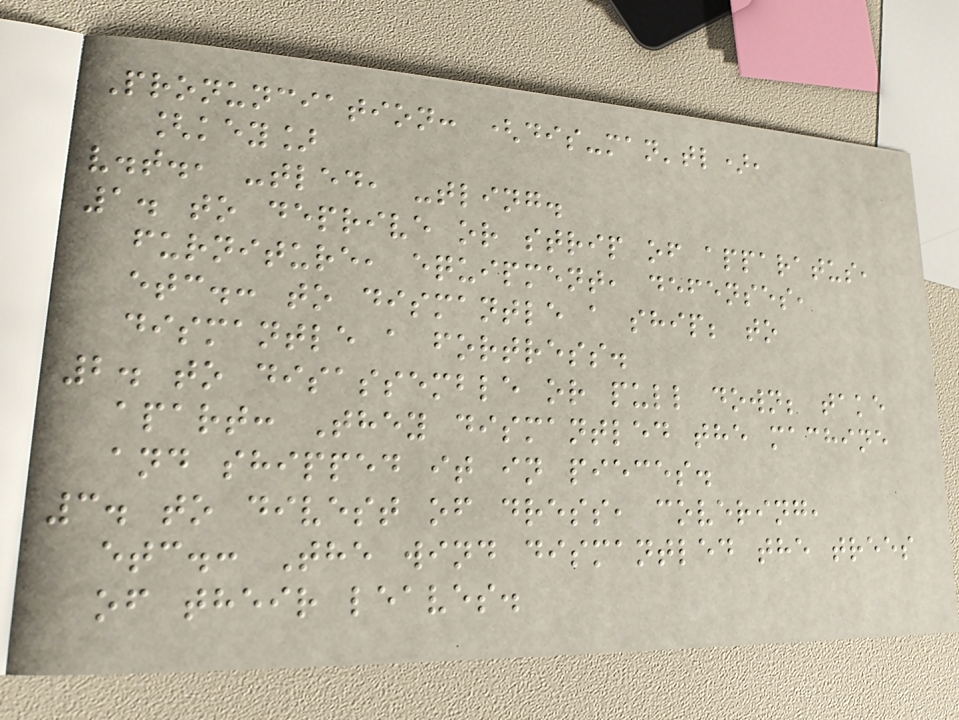Pronunciation: (dis-man'tl),
[key]
v.t., -tled, -tling.
1. to deprive or strip of apparatus,
furniture, equipment, defenses,
etc.: to dismantle a ship; to
dismantle a fortress.
2. to disassemble or pull down; take
apart: They dismantled the machine
and shipped it in pieces.
3. to divest of dress, covering,
etc.: The wind dismantled the trees
of their leaves.
